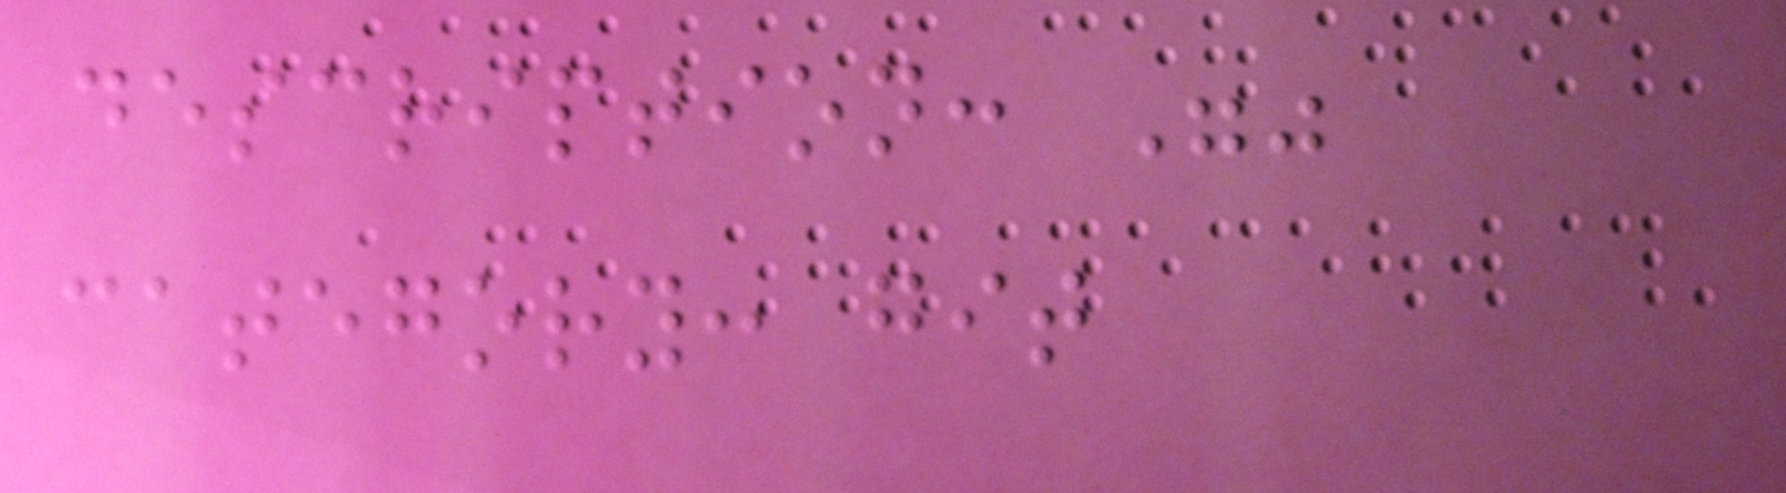description: ""
category: git
